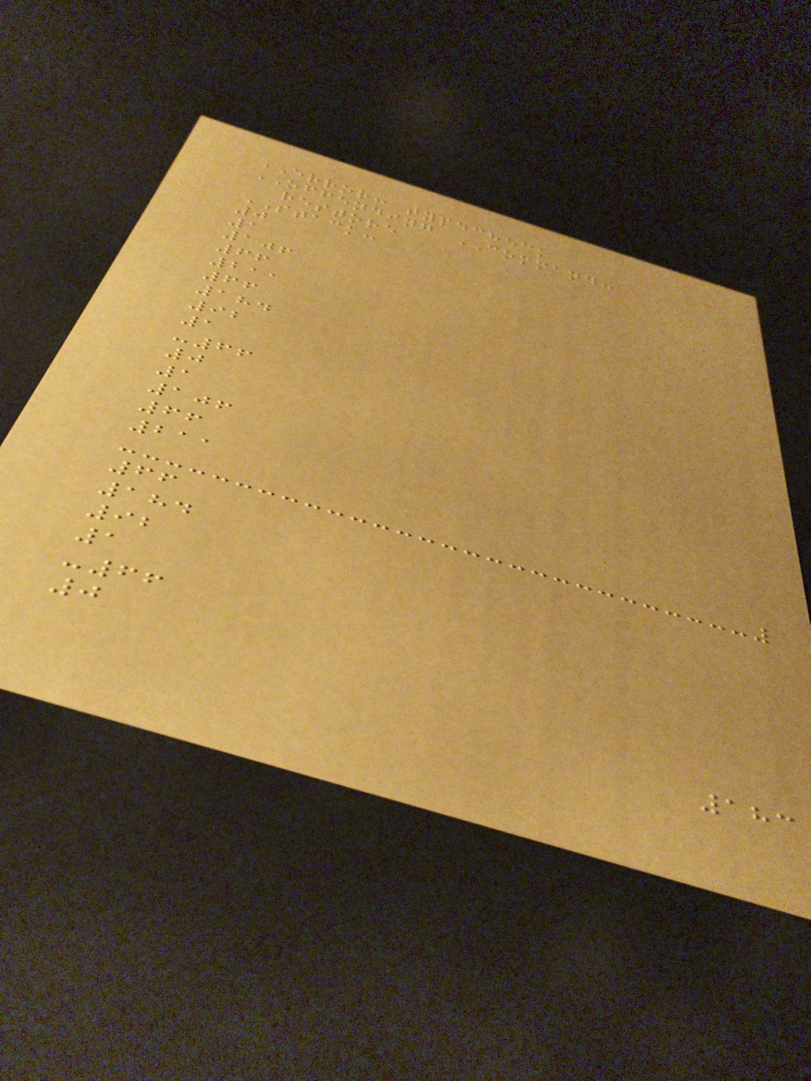ERROR: typecheck
OFFENDING COMMAND:
restore
STACK:
0
1
106
66
211
66
184
92
1
-66
0
1
106
66
211
66
184
92
1
-66
0
183
